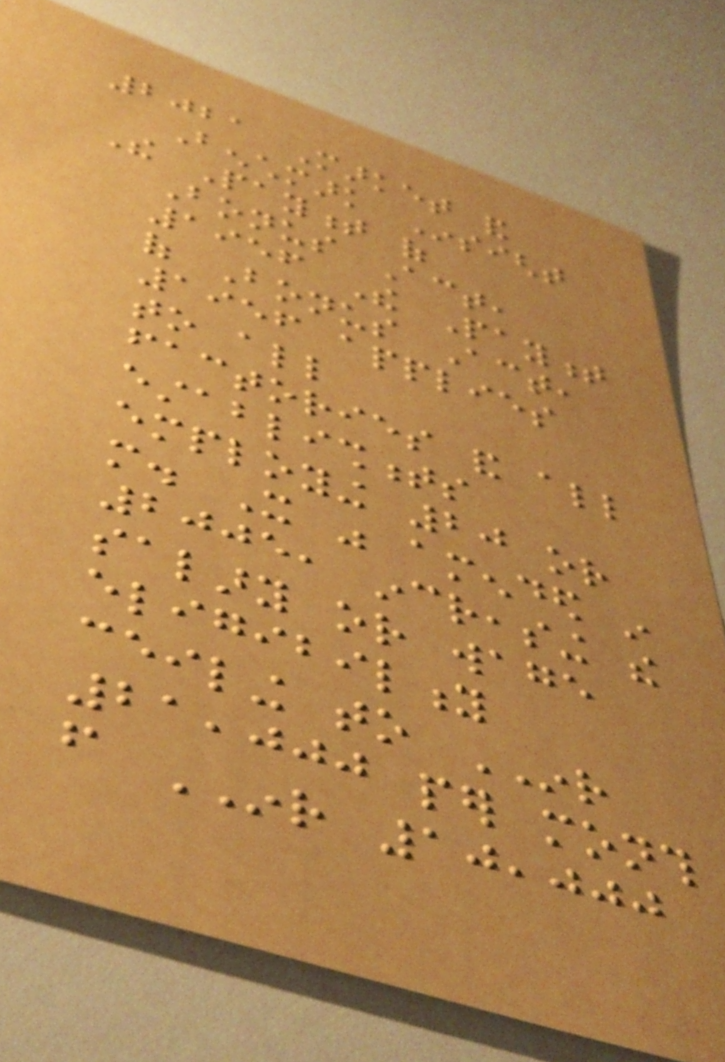2021 Market and
Benchmark Insight
The Payment of
Bonus Act,
1956 The Payment
of Bonus Act,
1956 applies
to all
factories and all
establishments
employing 20 or
more. It was amended in
2005, increasing the
salary or wage
eligibility
ceiling to INR
21,000 per month
from INR 10,000
